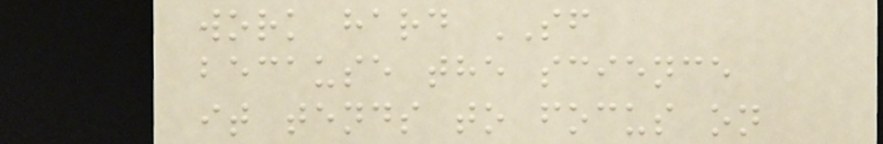work hard SF
because the science
it tends to focus on
